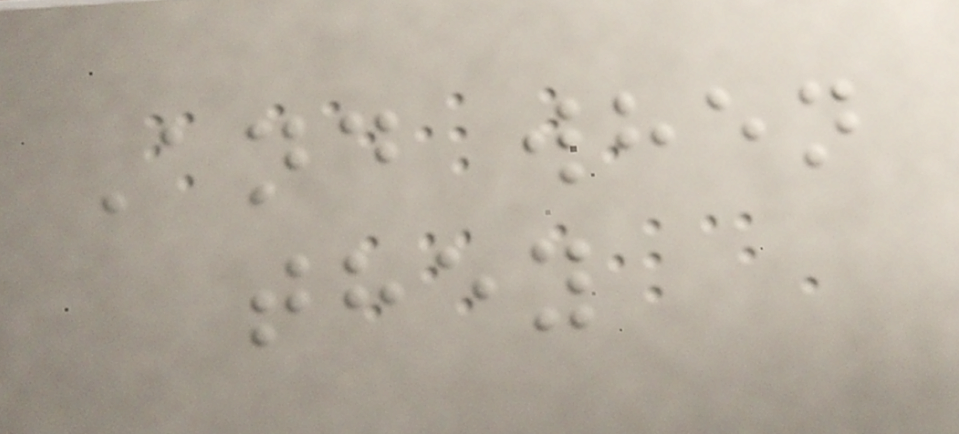And when
they
